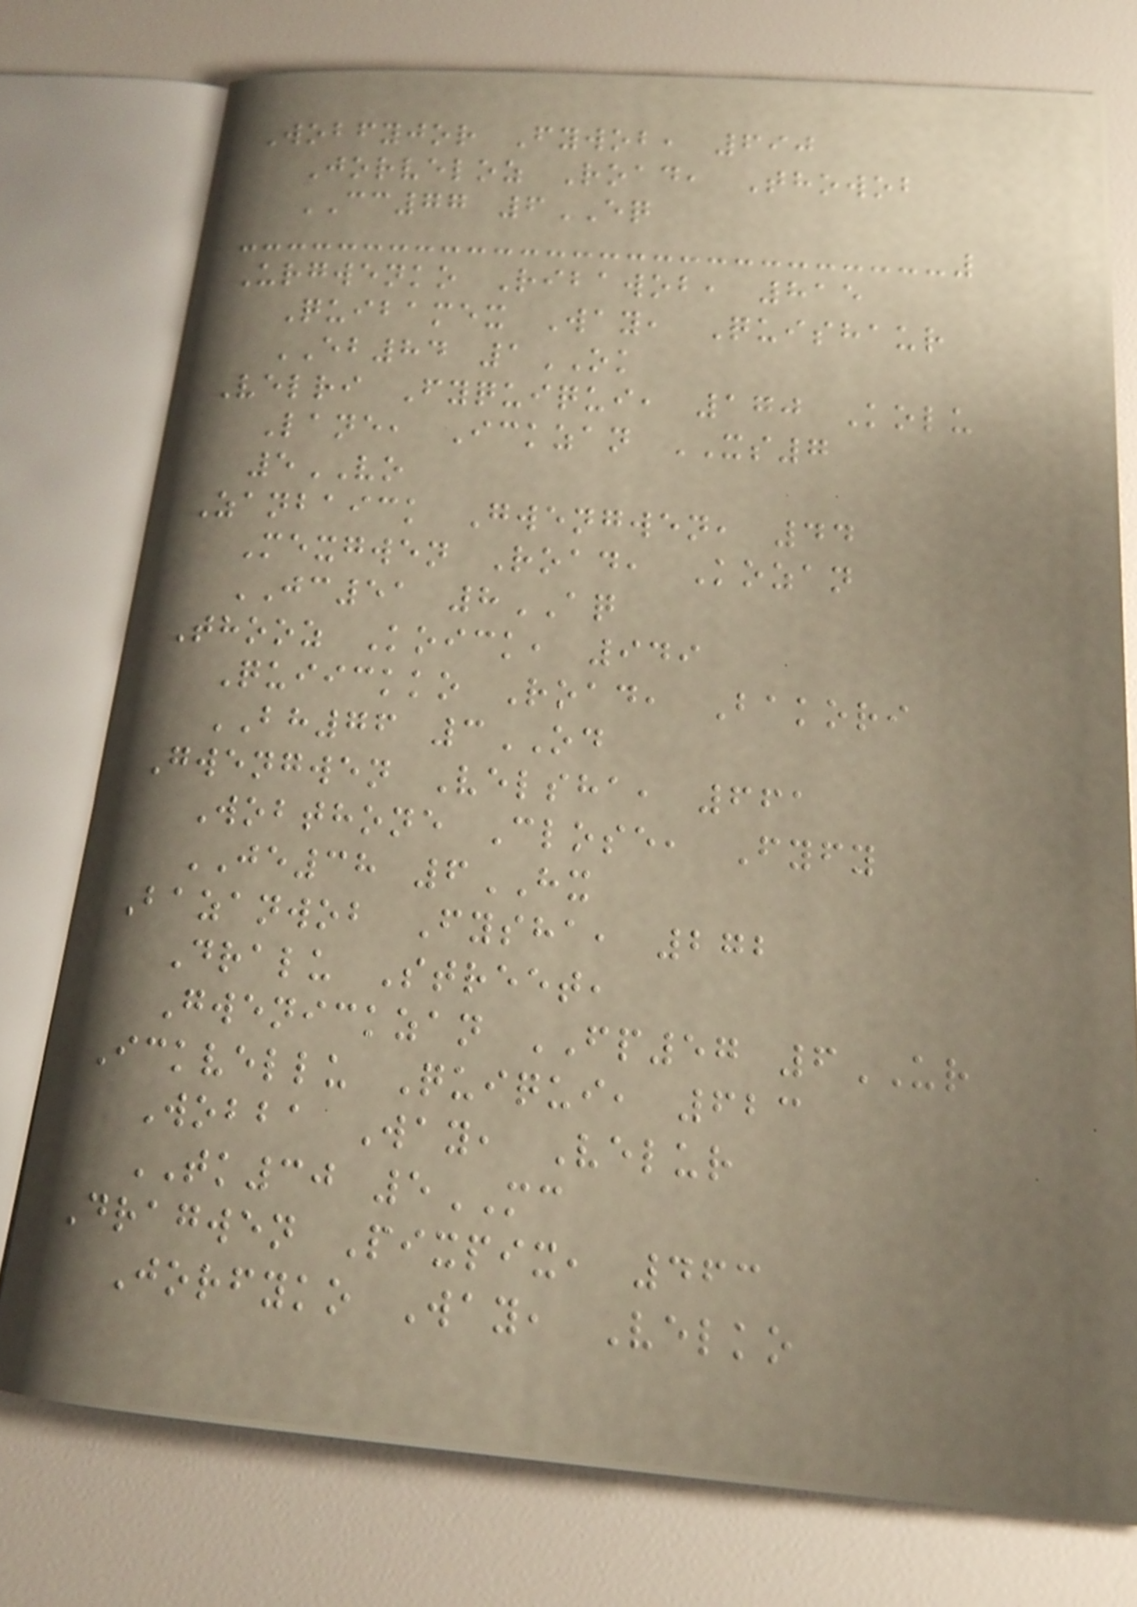Wobfyjor Fywob, 690
Jorveloz Road, Thowob
CC77 6EQ
Urgwenko Ribawob, 815
Quibamex Way, Quishaur
EB84 1OK
Velri Fyquiqui, 170 Kolu
Lane, Ickzan XS7
5VO
Zanbaick Gwengwen, 44
Mexgwen Road, Kozan
JC51 8AQ
Thooz Koick, 949
Quiickko Road, Bakori
BH76 3OD
Gwengwen Velsha, 661
Wobthone Close, Fyfy
JE38 6HX
Bazanwob Fysha, 272
Dralu Street,
Gwenickzan FP57 6UR
Ickvellu Quiqui, 623
Wobba Way, Velur
TK30 5MC
Dragwen Pixpix, 463
Jorfyko Way, Velko
